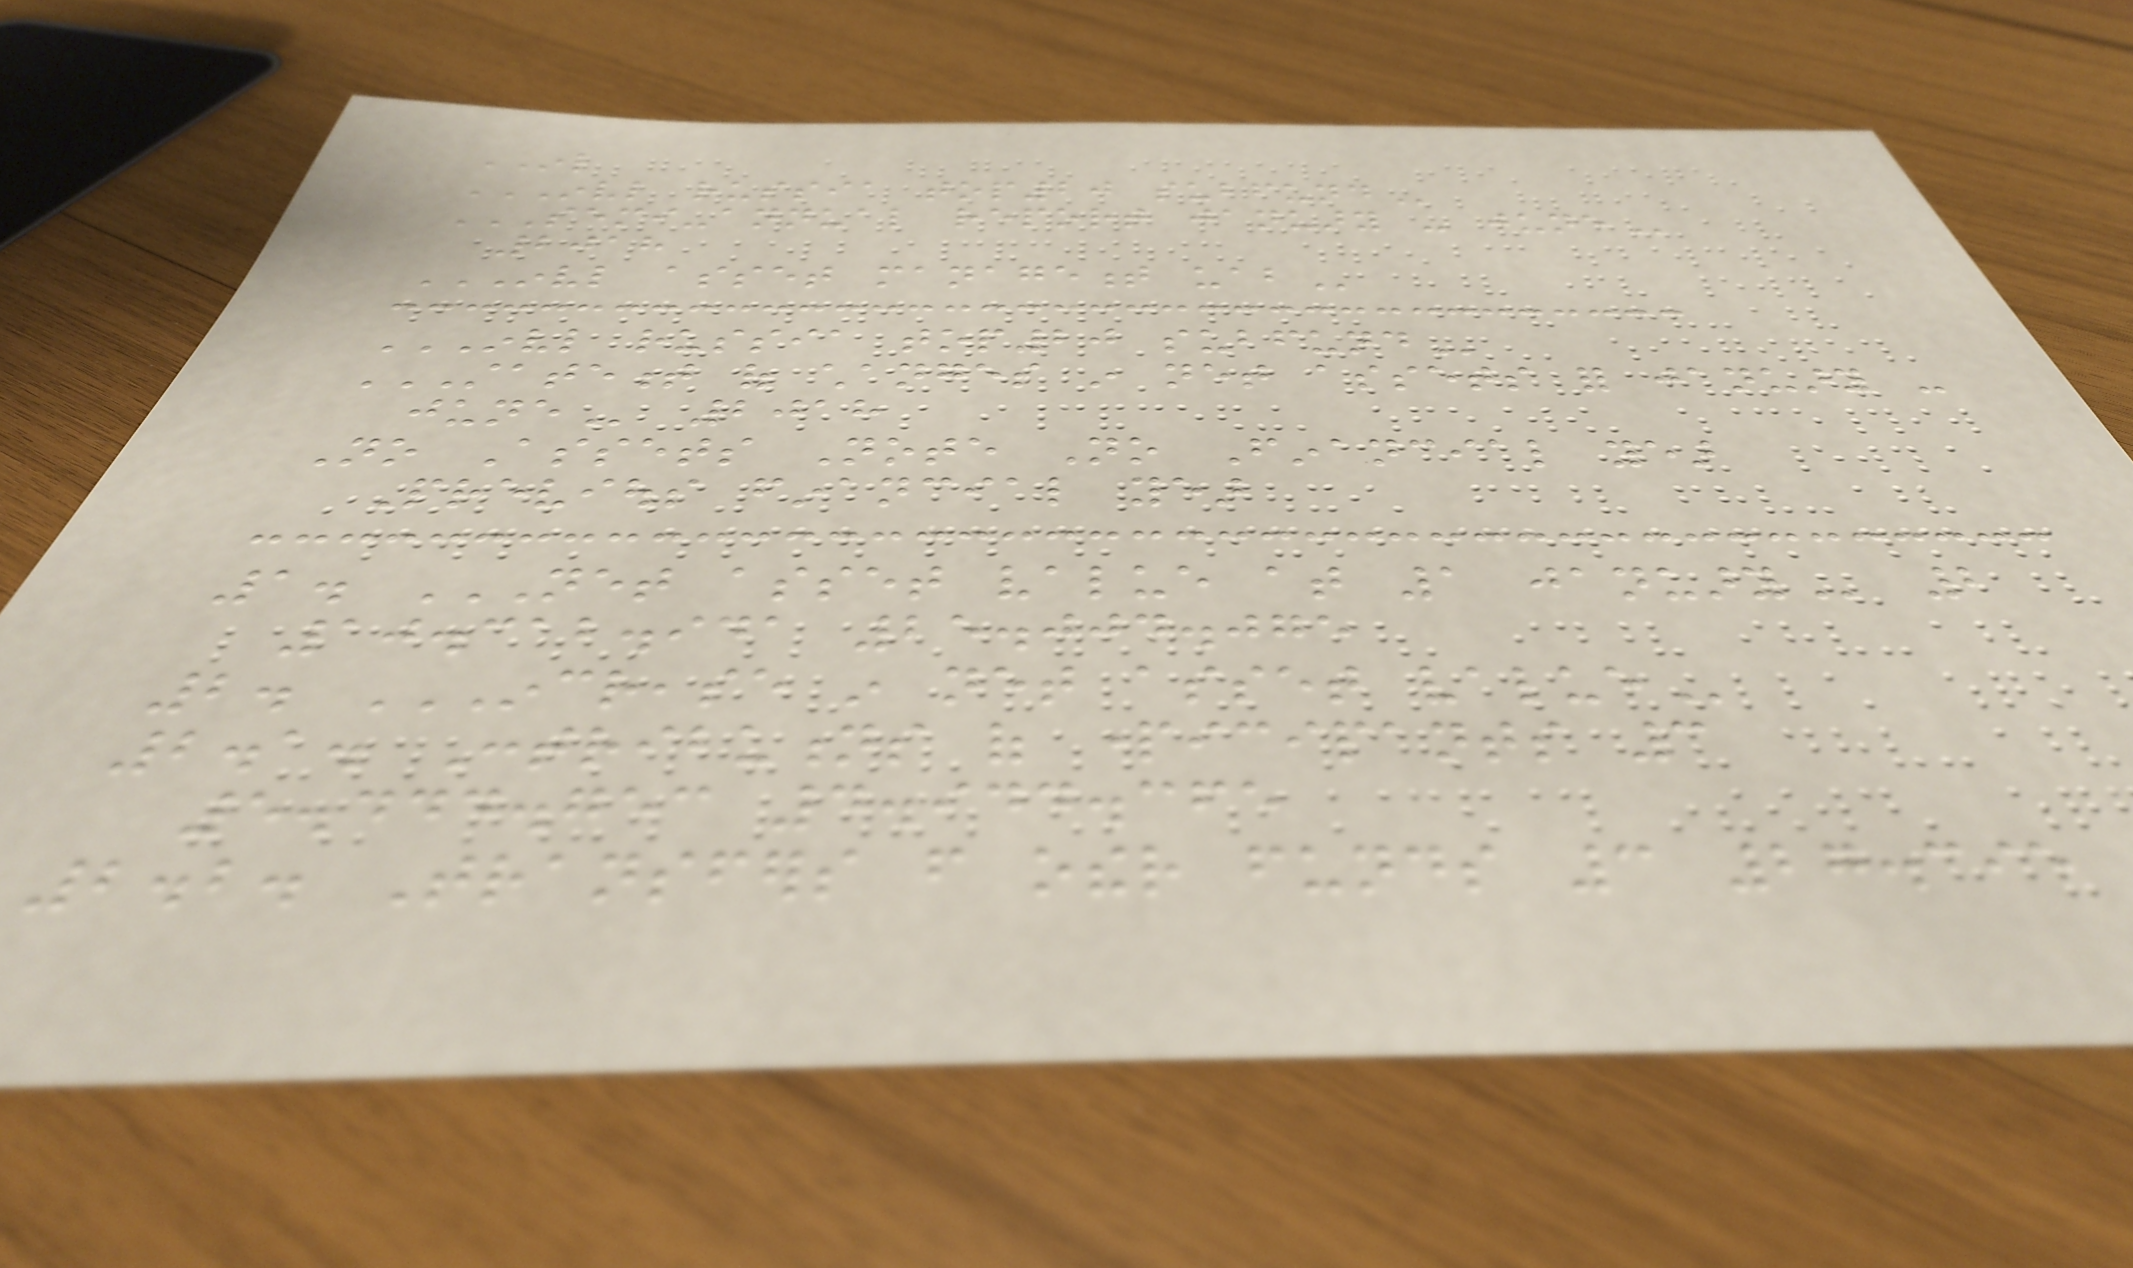INL
INVL RUSSIA TOP20 SUBFUND
SEMI-ANNUAL REPORT JANUARY - JUNE
2018
INVL ASSET MANAGEMENT UAB
INVL RUSSIA TOP20 SUBFUND
STATEMENT OF CHANGES IN NET ASSETS FOR JANUARY -
JUNE 2018
No Assets Note No Financial year
Previous financial year
1. NET ASSET VALUE AT 1 JANUARY 2
10.312.941 25.004.075
2. INCREASE IN NET ASSET VALUE
2.1. Contributions of participants 3
5.444.753 4.944.365
2.2. Transfers from other funds 3 27.395
